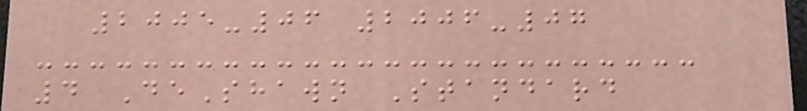2005-06 2006-07
4 DeShawn Standard
